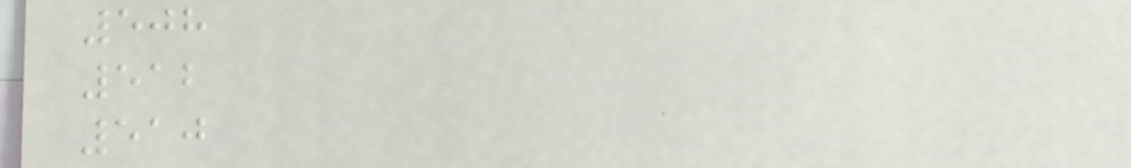508
512
510
